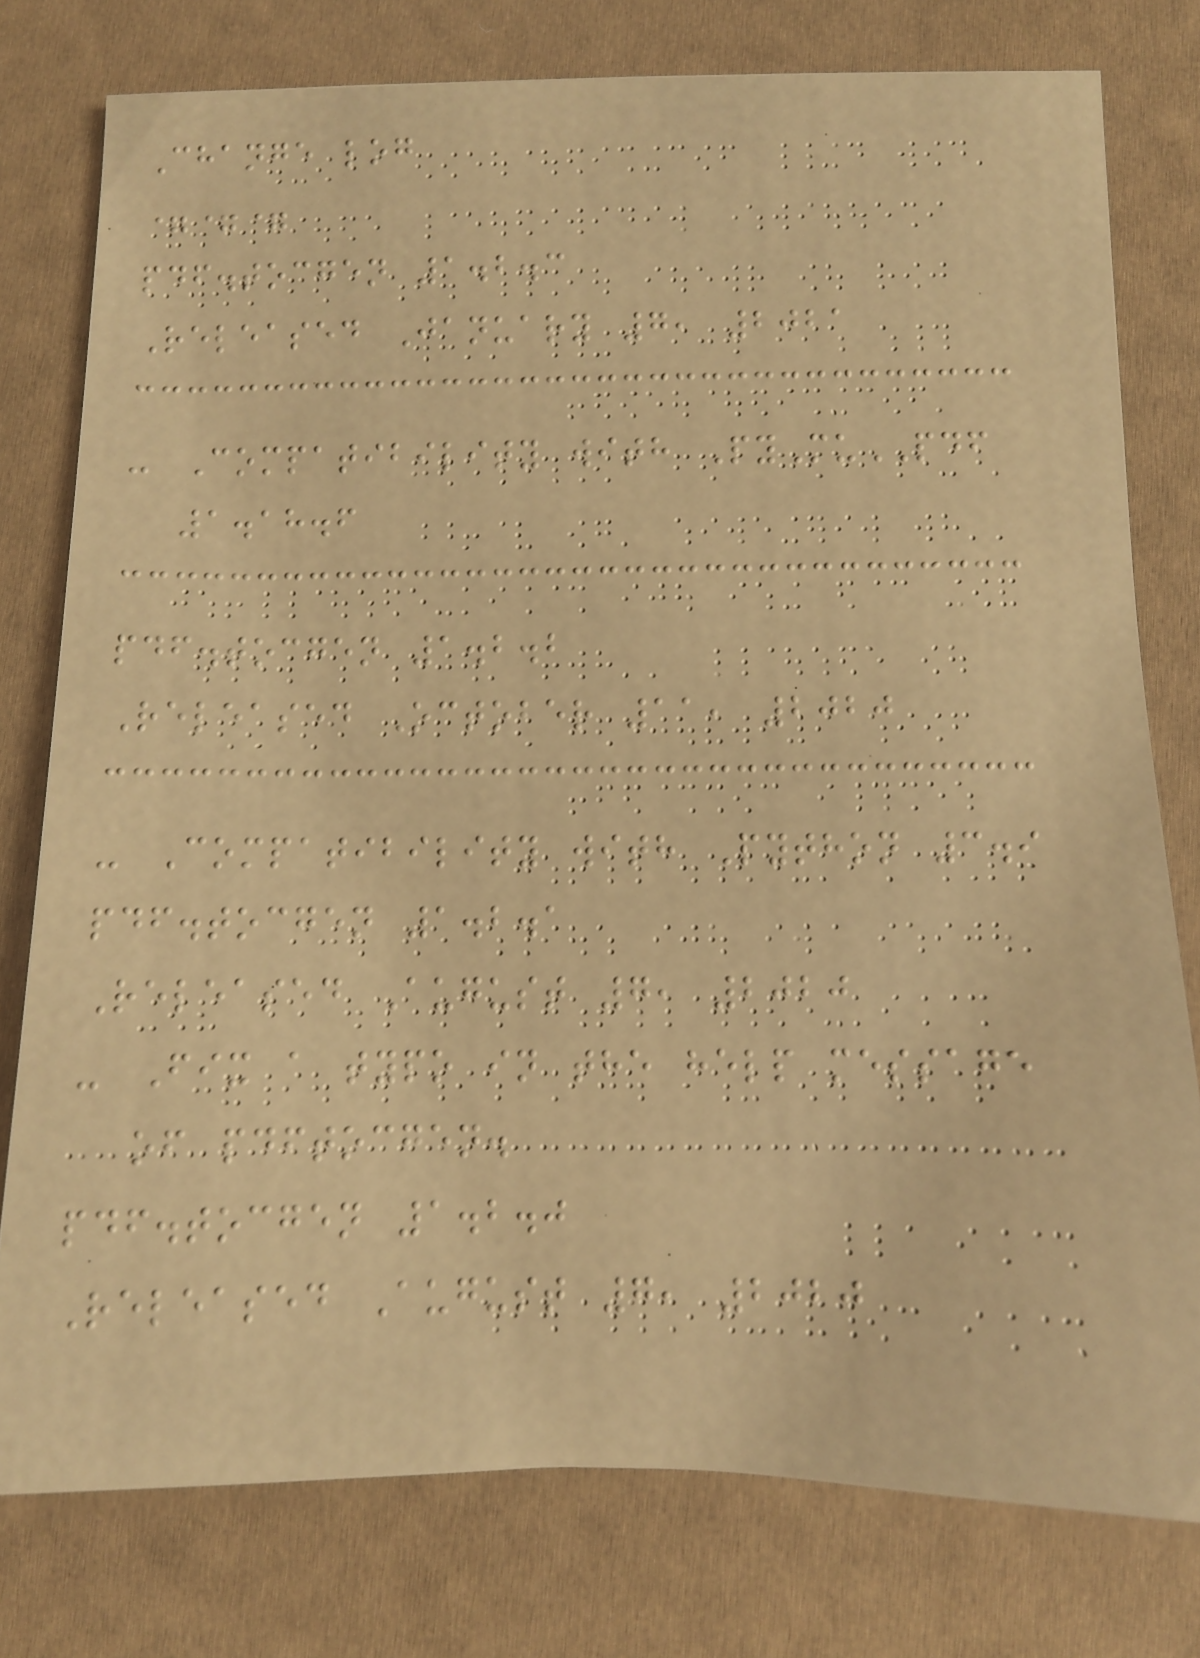Change log
===
pdf.tocgen 1.2.3
Released January 7, 2021
- Compatibility with PyMuPDF
1.18.6
pdf.tocgen 1.2.2
Released October 11, 2020
- Compatibility with Python 3.9
pdf.tocgen 1.2.1
Released August 7, 2020
- Fix a typo in the help message
of pdftocgen.
pdf.tocgen 1.2.0
Released August 7, 2020
